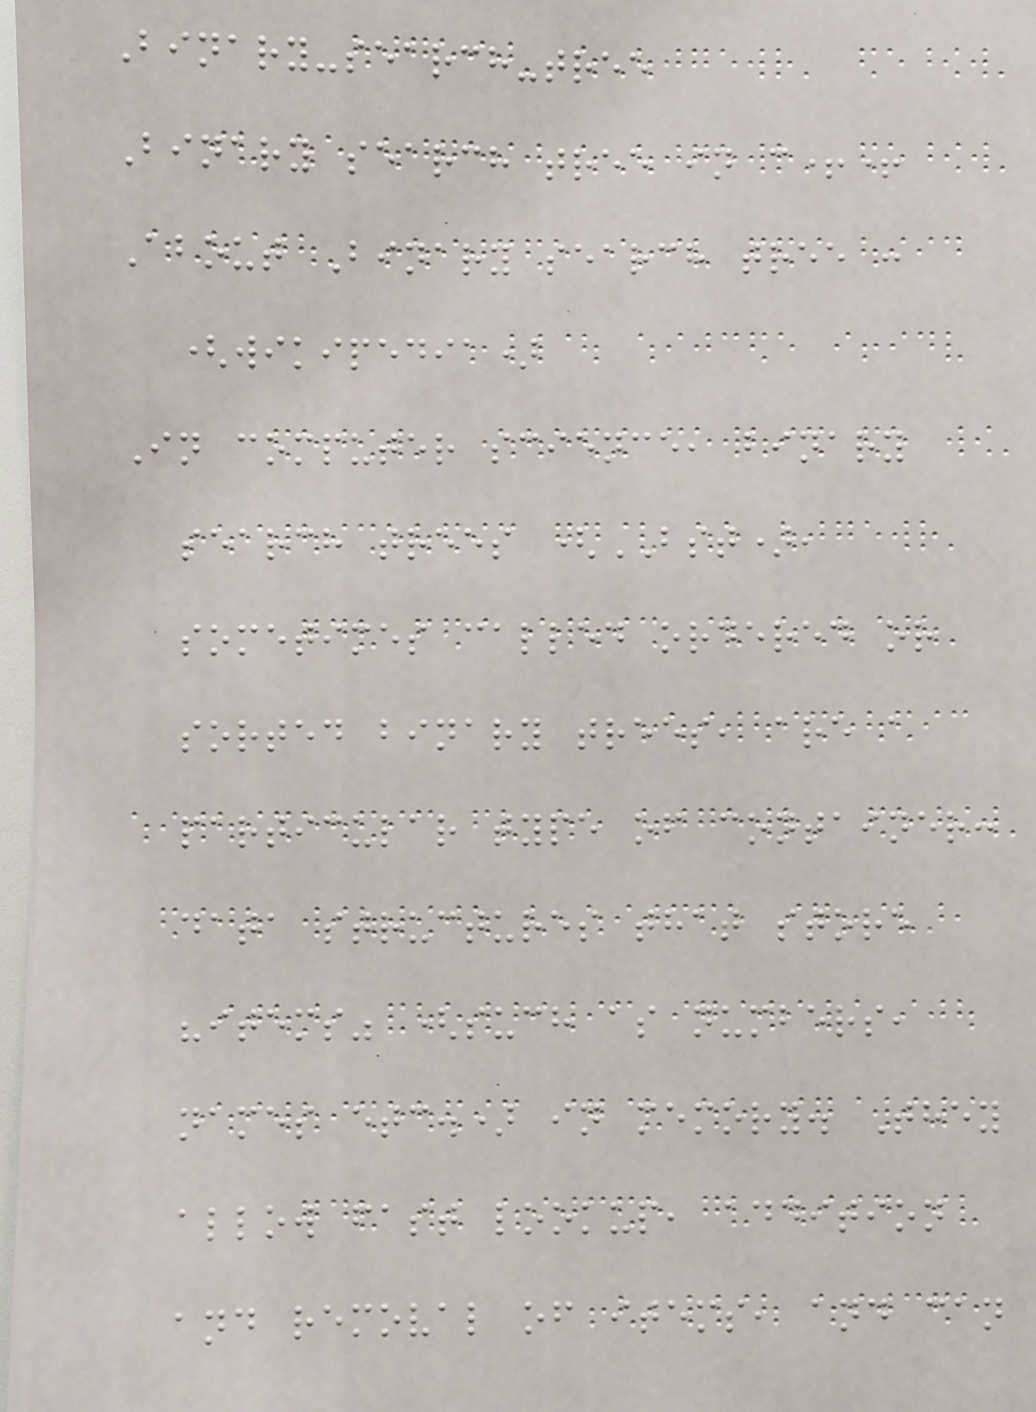Binary-search-tree
Binary search tree in c++
About Binary search tree :
(wikipedia)
In computer science, binary
search trees (BST),
sometimes called ordered or
sorted binary trees, are a
particular type of container:
data structures that store
"items" (such as numbers,
names etc.) in memory. They
allow fast lookup, addition
and removal of items, and can
